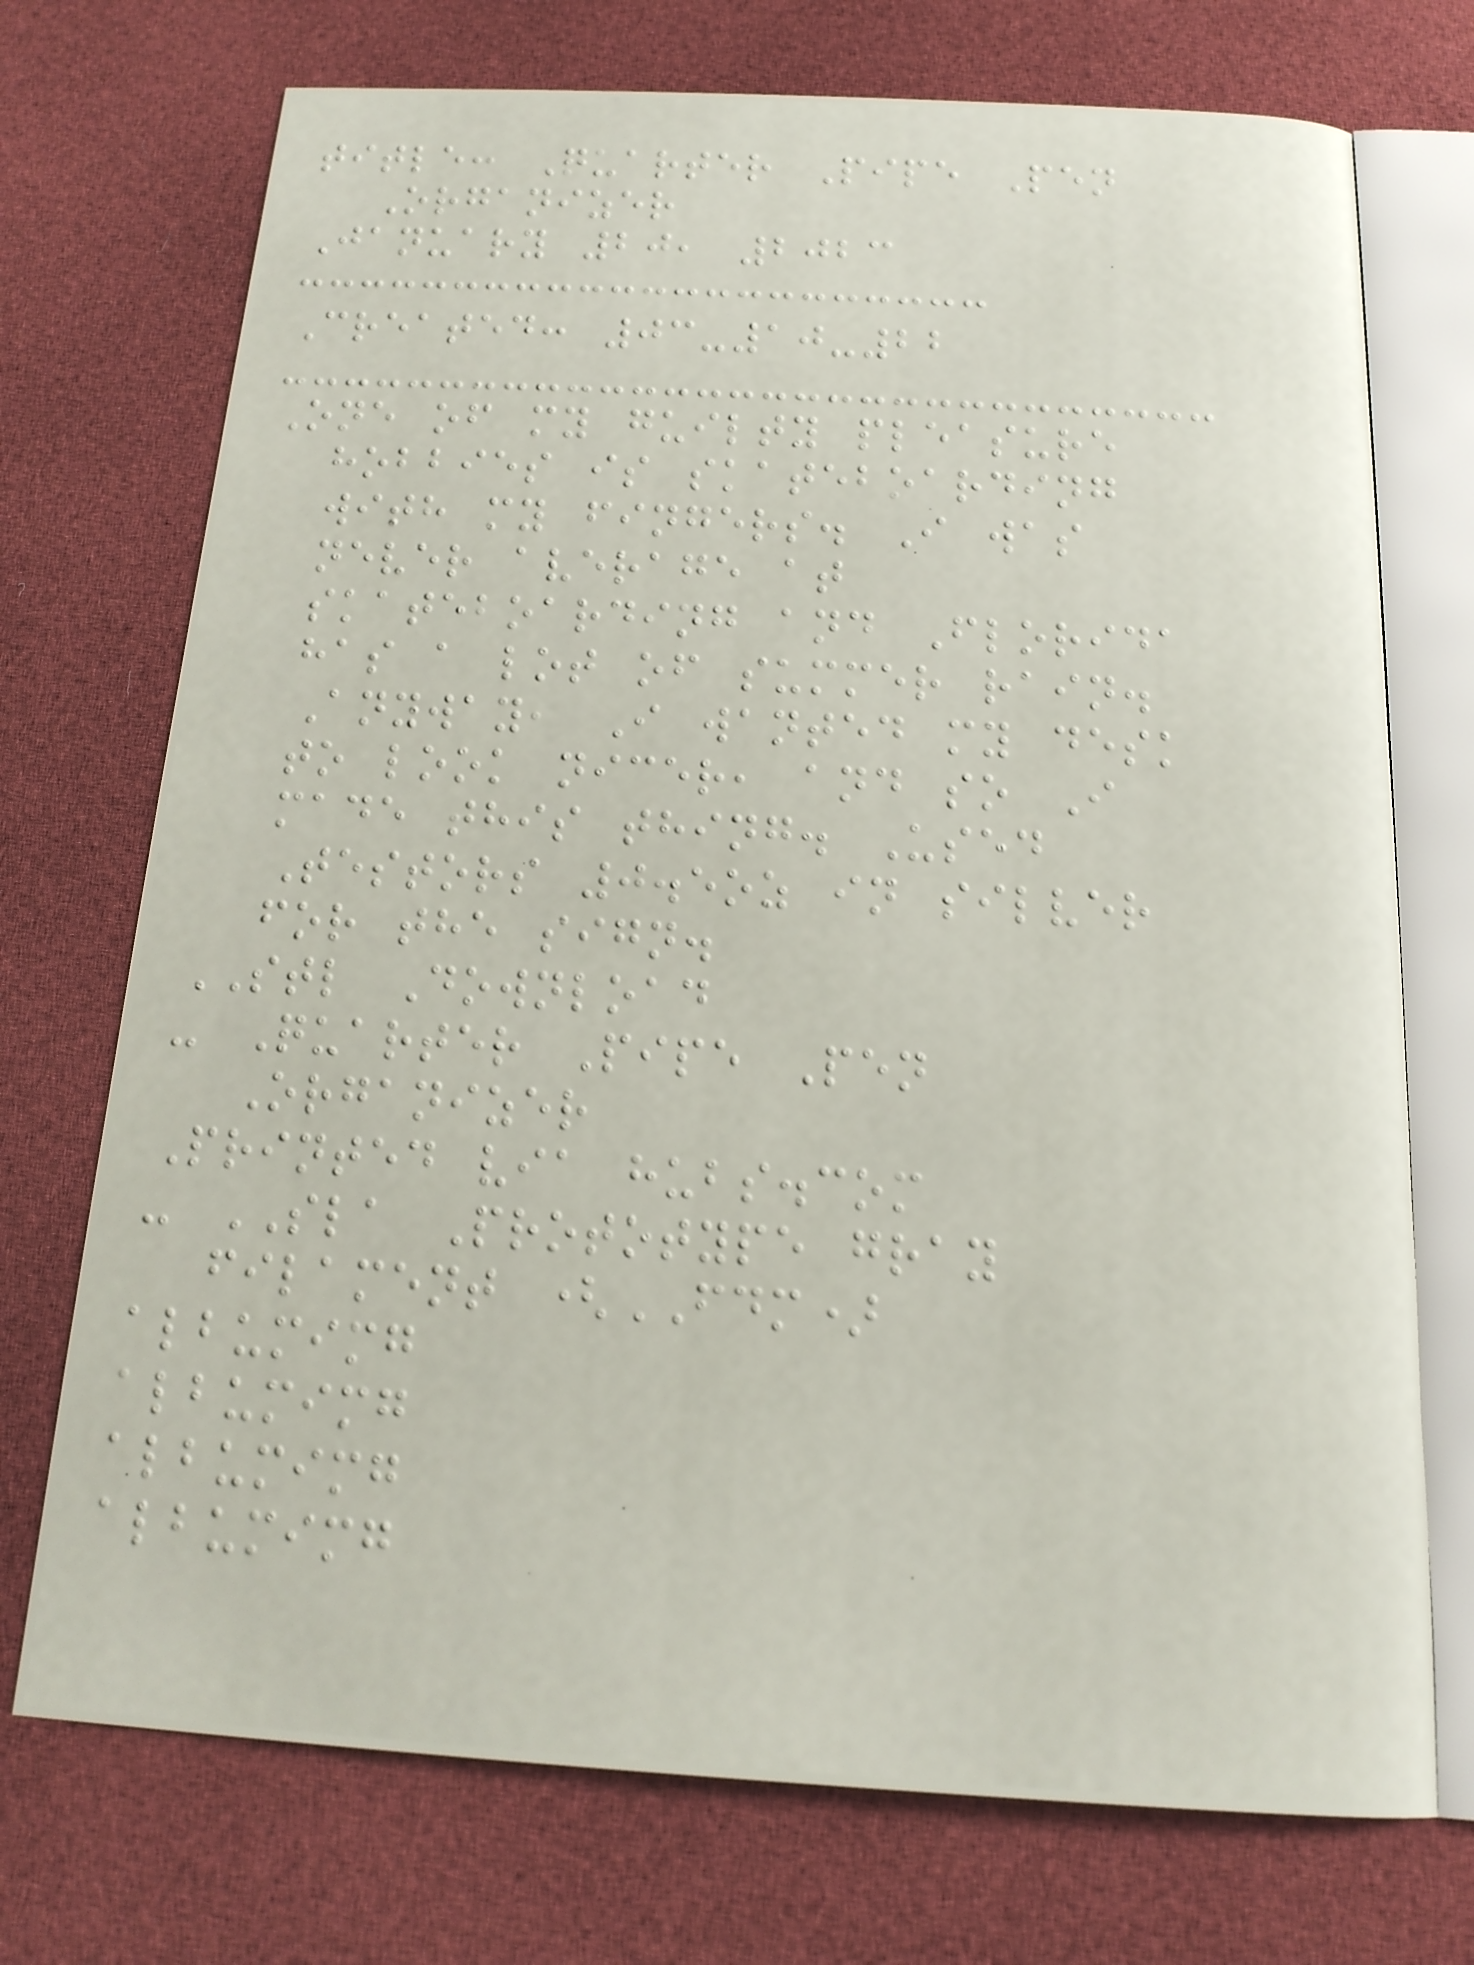title: Quarter Pipe Pen
Organizer
January 20, 2023
Created: 03-10-22
One of my guilty pleasure
hobbies is skateboarding
with my fingers. I was
never average at
skateboarding and Florida
has a lot of summer rain.
Anyway, I wanted my desk
to look nicer, and so I
made this thing. Used
Testors 0.5oz in silver
for the sign.
STL Download
- Quarter Pipe Pen
Organizer
Printed via hubs.com
- SLA Prototype gray
filament (FDM)
albumimg
albumimg
albumimg
albumimg
